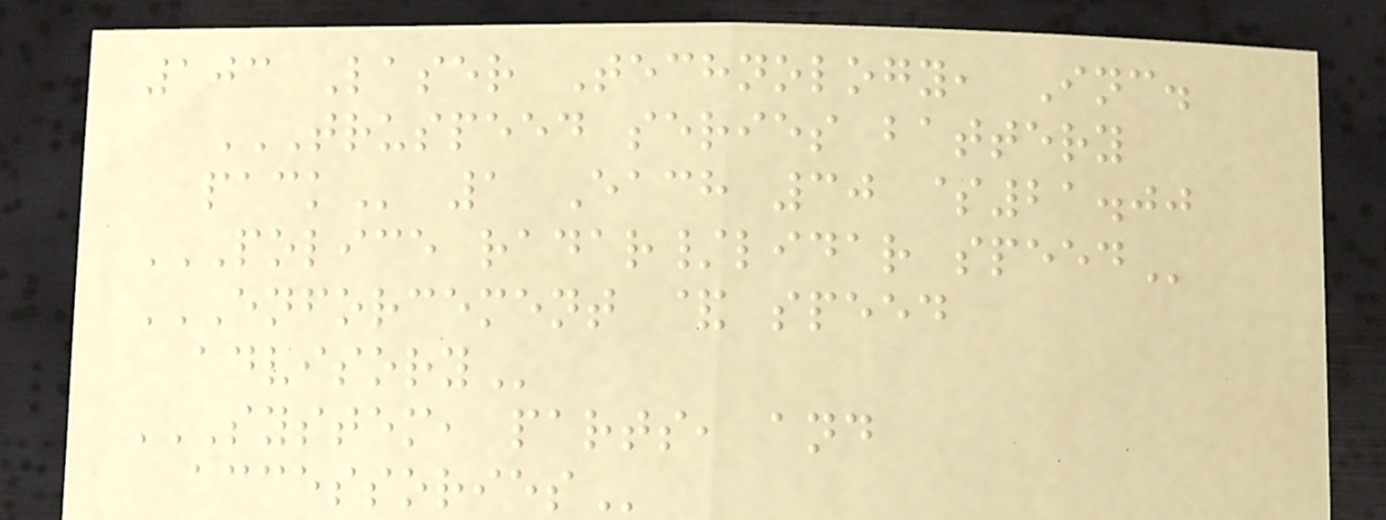103 Laser Technology, Inc.
TRUSPEED SERIES BATTERY
PACK 1 Each 30 $21.00
POLICE RADAR/LIDAR SPEED
ENFORCEMENT & SPEED
ADVISORY
SYSTEM, PARTS, AND
ACCESSORIES
